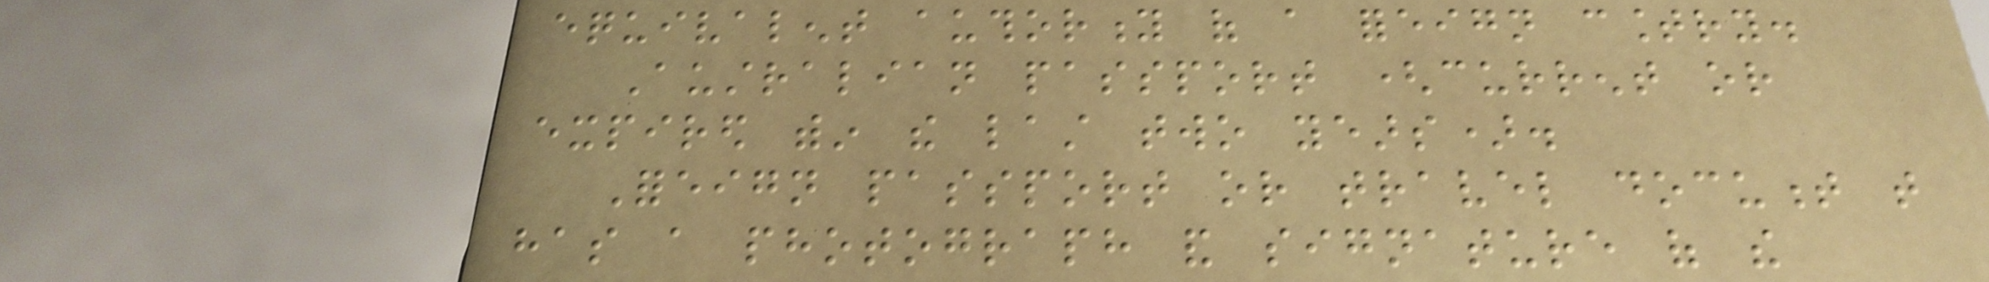equivalent authority of a foreign country.
Australian passport (current or
expired within the last two years).
Foreign passport or travel document that
has a photograph and signature of the
